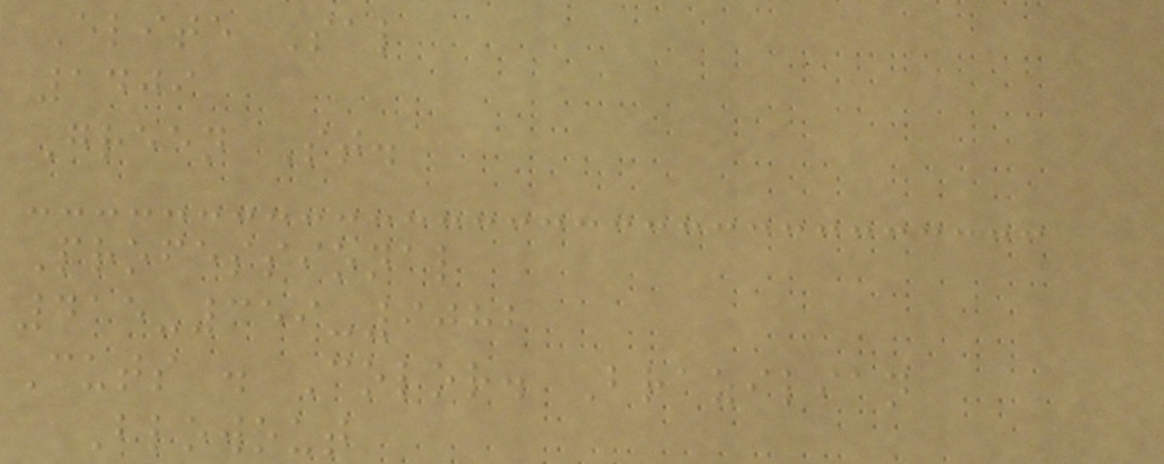Elite Sal
1409
Green St.
Professional
415-359-9082
Cuts . Color. Brazilian
Blowout
